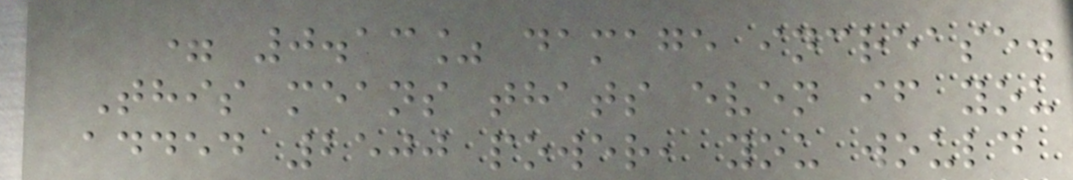= 0.13% damage increase.
This means thats even if you
added 2500 power, you would
